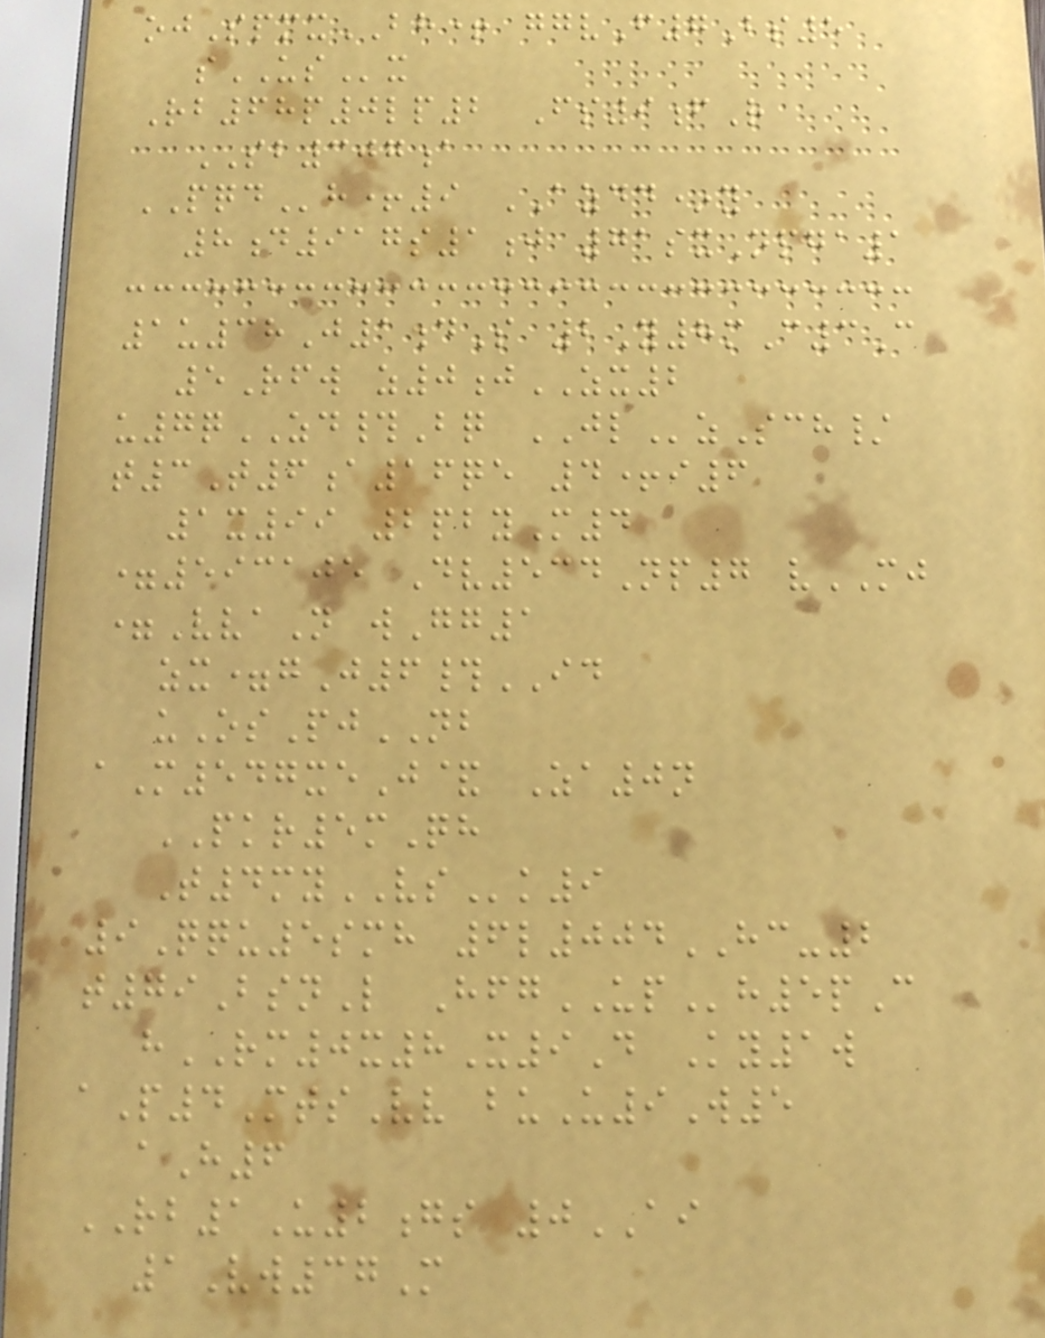ojSpmxBH+ ggvF7Bs5
sUSx
Rb68p0lp2 Fs9fR
SB307a
PQDh+9 AZDD*y
8d917s1j 71sxNpga1
1u38J1dS 2Y8mC3C
5Rfw z0jZX2
u7qZD#Bq JLzSch/
t3T6a16qe 4+i6
1x99 2pbyM4
=593105 Dv534Np7 vMJ
=VvaN wGg1
zx=gJ6#ID
uOsPjNB
aM547xeJ& Za0n
PKR5mQh
T4myVSk9
9Qqu5smh 6l004HC-2
t79BsnL HfgUPh5pC
hRM0x8X9D Ky1w
aP4MtsVv buU9W5
aH6
RB1U2gs 0AI
1Vw37M
